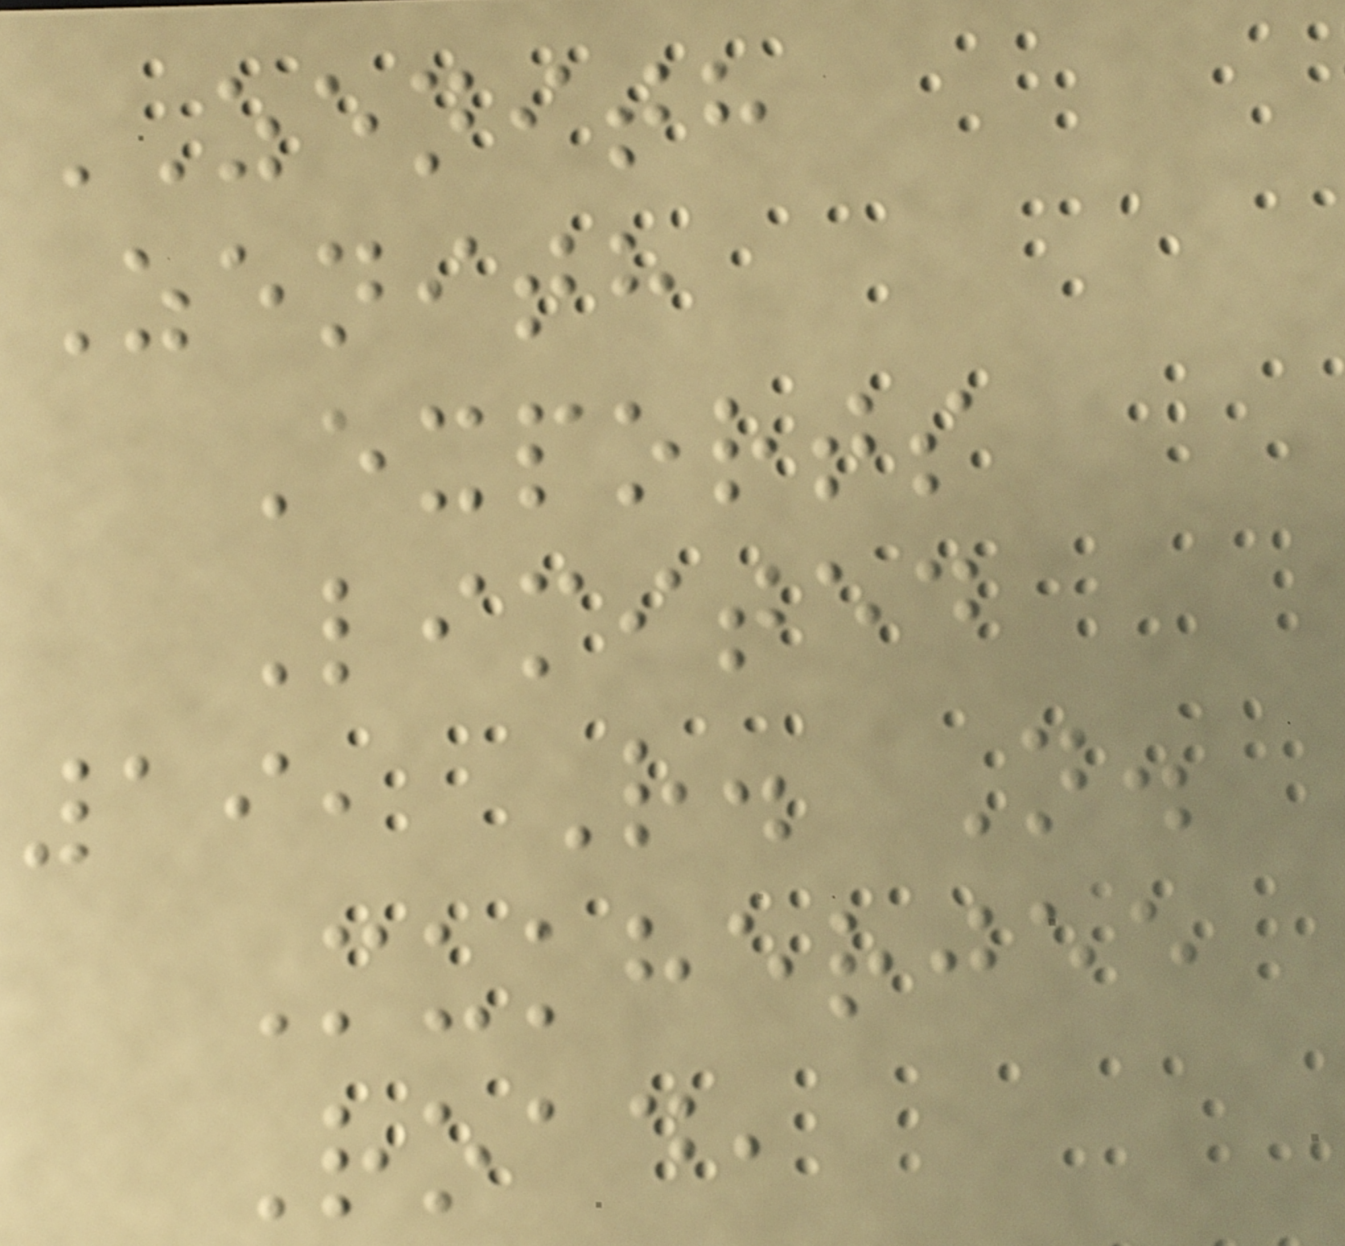ZENITH
Zenith
Exports
Limited
19, R. N.
Mukherjee
Road,
